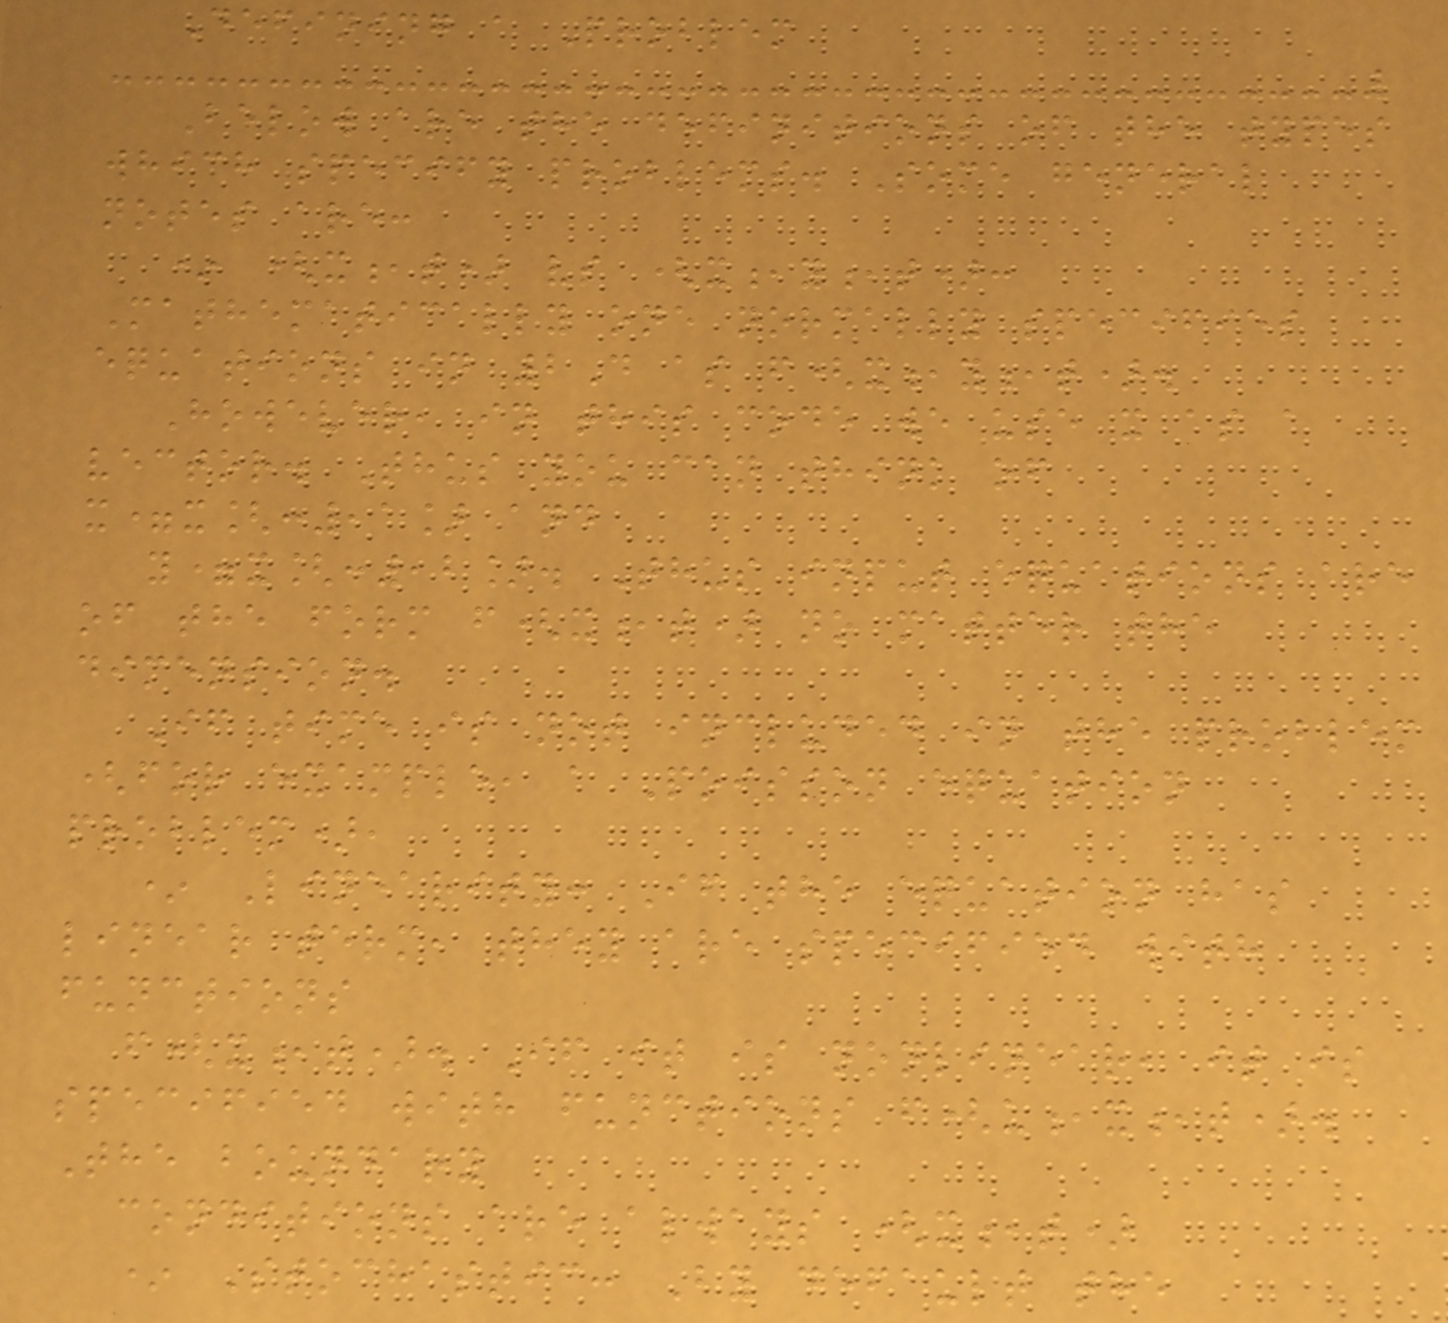Defining a Problem
Below are the definitions of the types
which specify problems. Some general
notes are:
* (x,t) vs (x,y,t):
Mathematically one normally specifies
equations in 2D as f(x,y,t).
However, in this code we use x as a
vector. Thus you can think of
x=x[:,1] and
y=x[:,2]. Thus input equations are
of the form f(x,t) no matter the
dimension.
If time is not included in the problem
(for example, a Poisson equation
problem),
* Linearity: If the equation has
linear term, they are specified with
functions
f(x,t). If it is nonlinear, it is
specified with functions f(u,x,t).
The boundary
conditions are always (x,t)
* Stochastic: By default the
